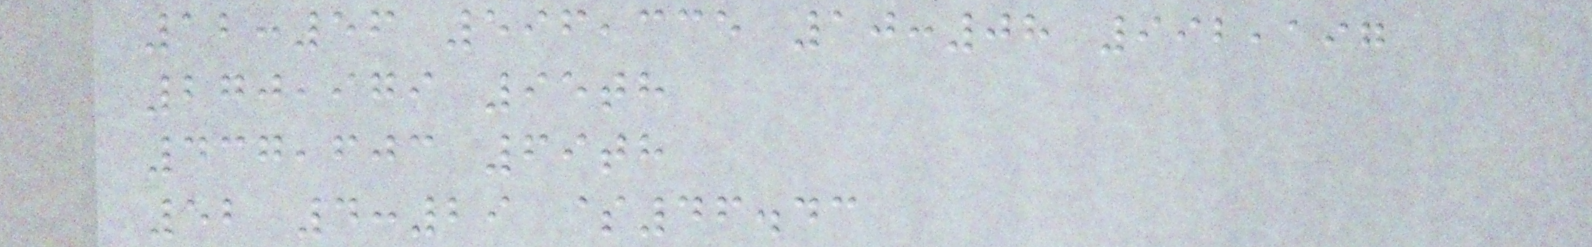12:56 596,335 10:08 992,197
270,979 95th
437,603 69th
52 4:29 $46.43
